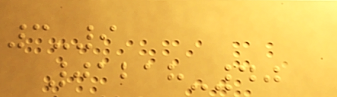3-9
01218-40
